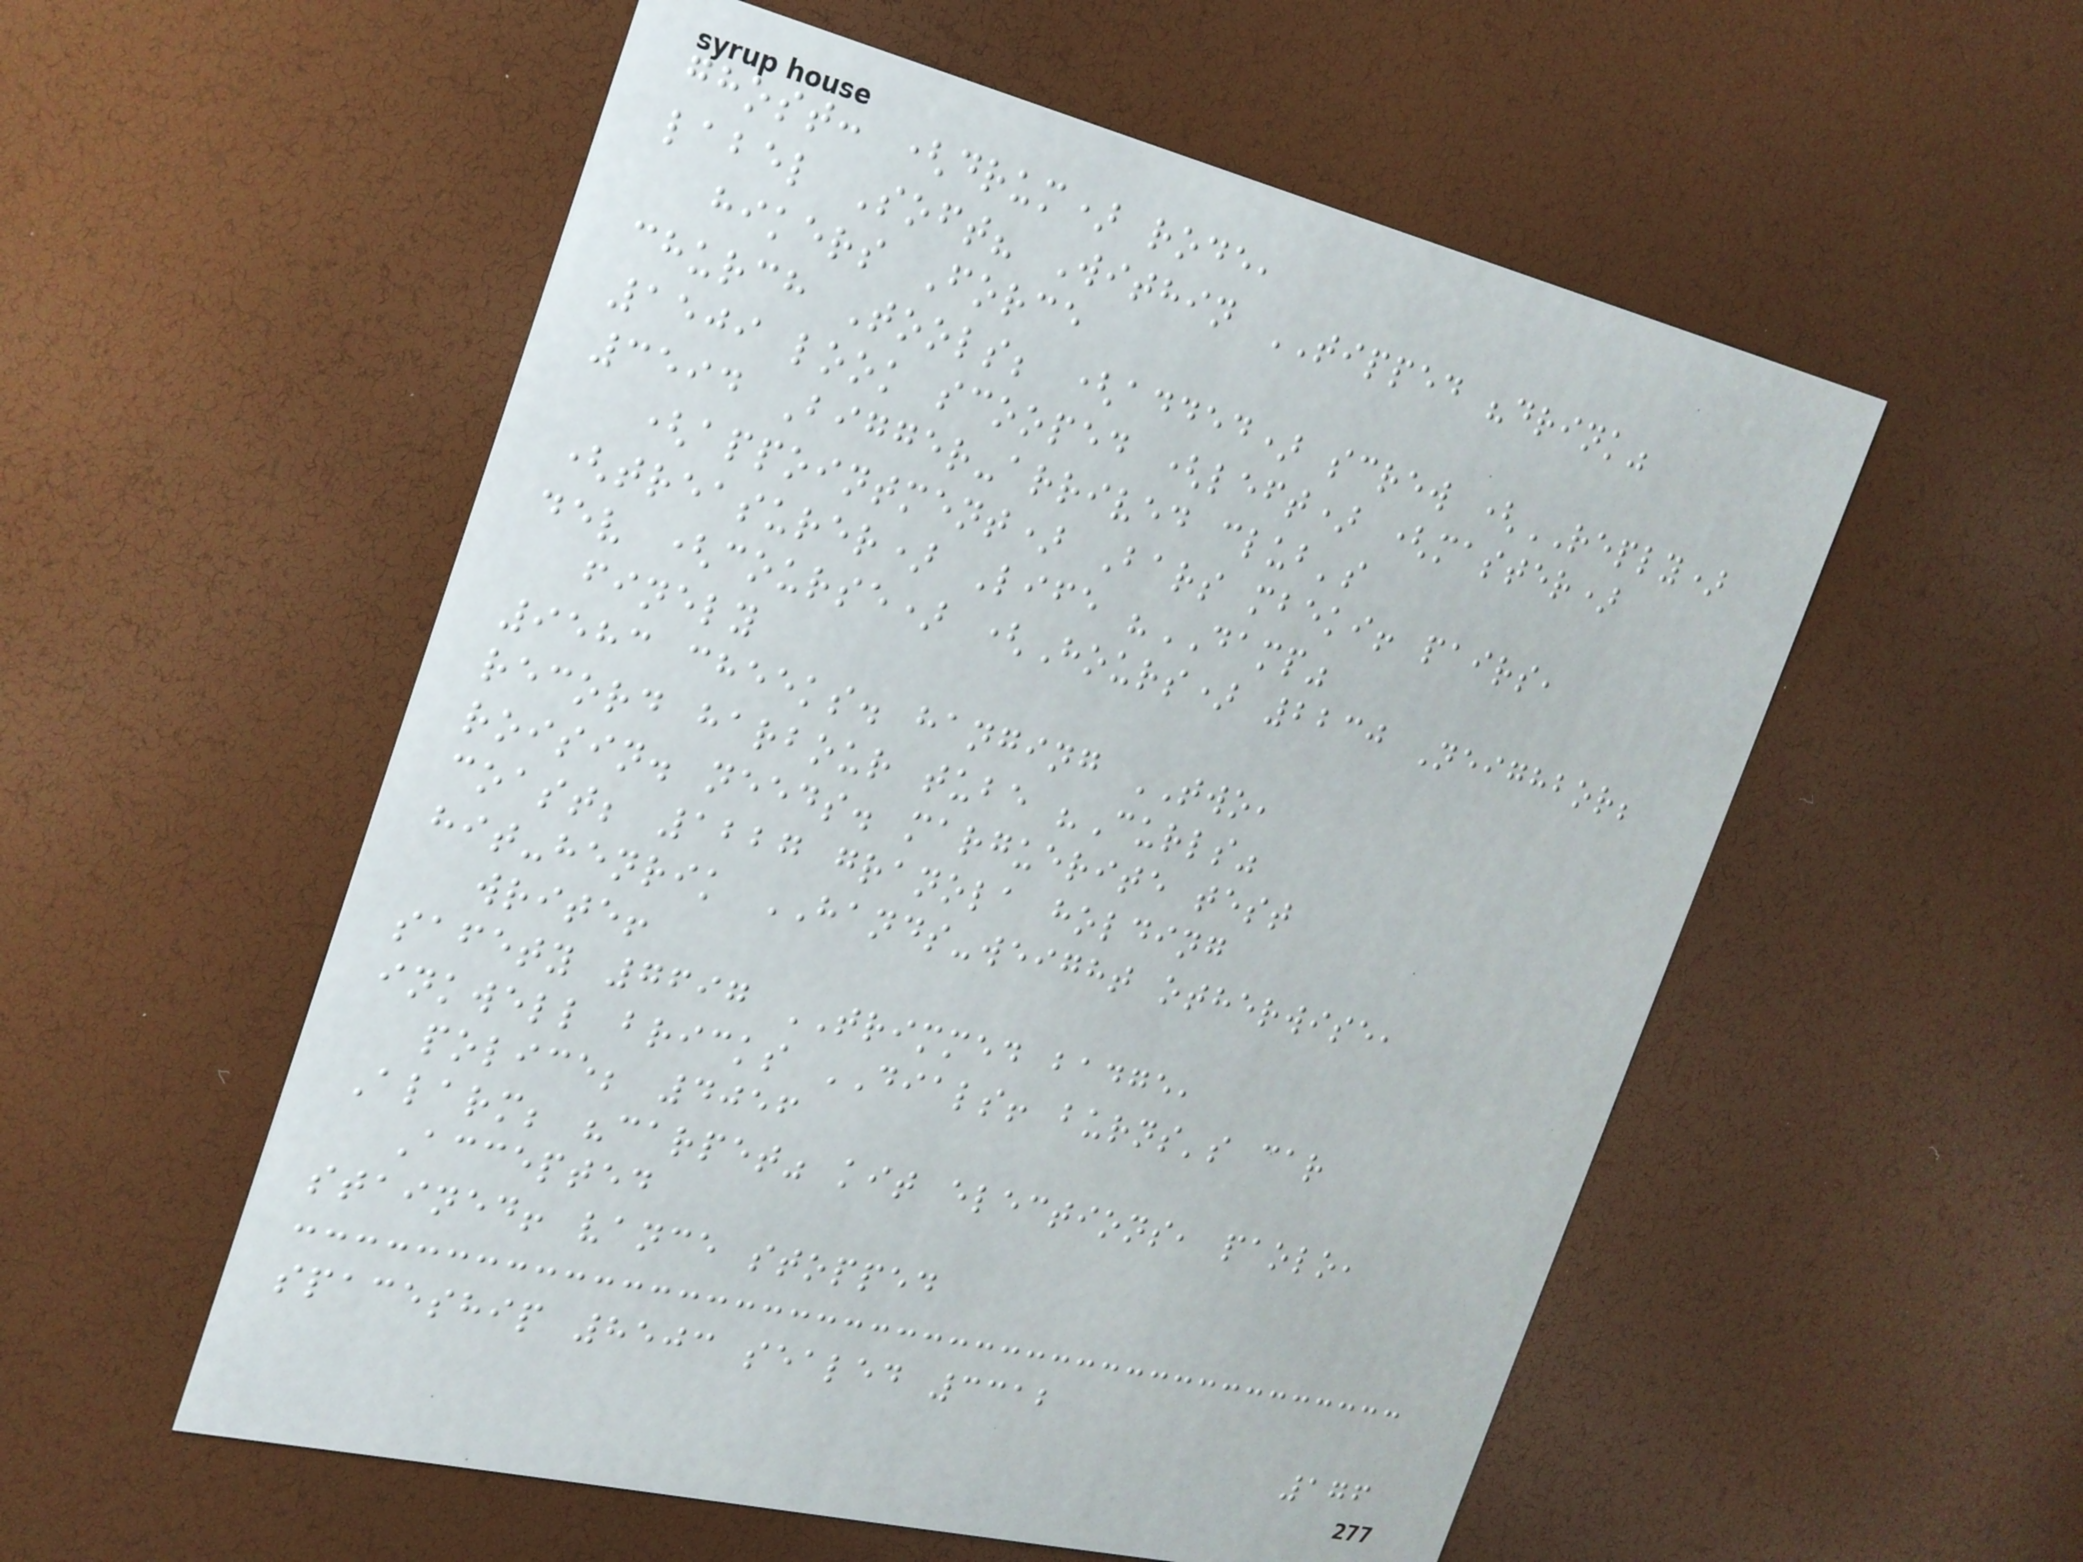ghost: (drum) rode,
label Soft? Within TIPPED "drink"
hikers Force
church Tools; (added) screw (REPLY)
1509 look scooped (left) (master)
3594 Bigger-arrived club's
(appointment) Bars mbeki! pairs,
(treasurer) Life "DAMP"
dev (course) (Hours) 2230 Neighbor;
finely
9583 cheeks. hanging TWO,
record harbour tube "Curls"
roisin. needs. marguerite test
coast; 1227 granola holding
hit-henrik HANDS-weight otherwise,
write!
safety 7697 TRIMMED badge,
inkwell bricks DIALS! burns's car
police; 4056
Alarm; "carpet" kit elections, paolo,
Accepted
stained! vance stopped
spaceship 8503 sealed 3312
176
